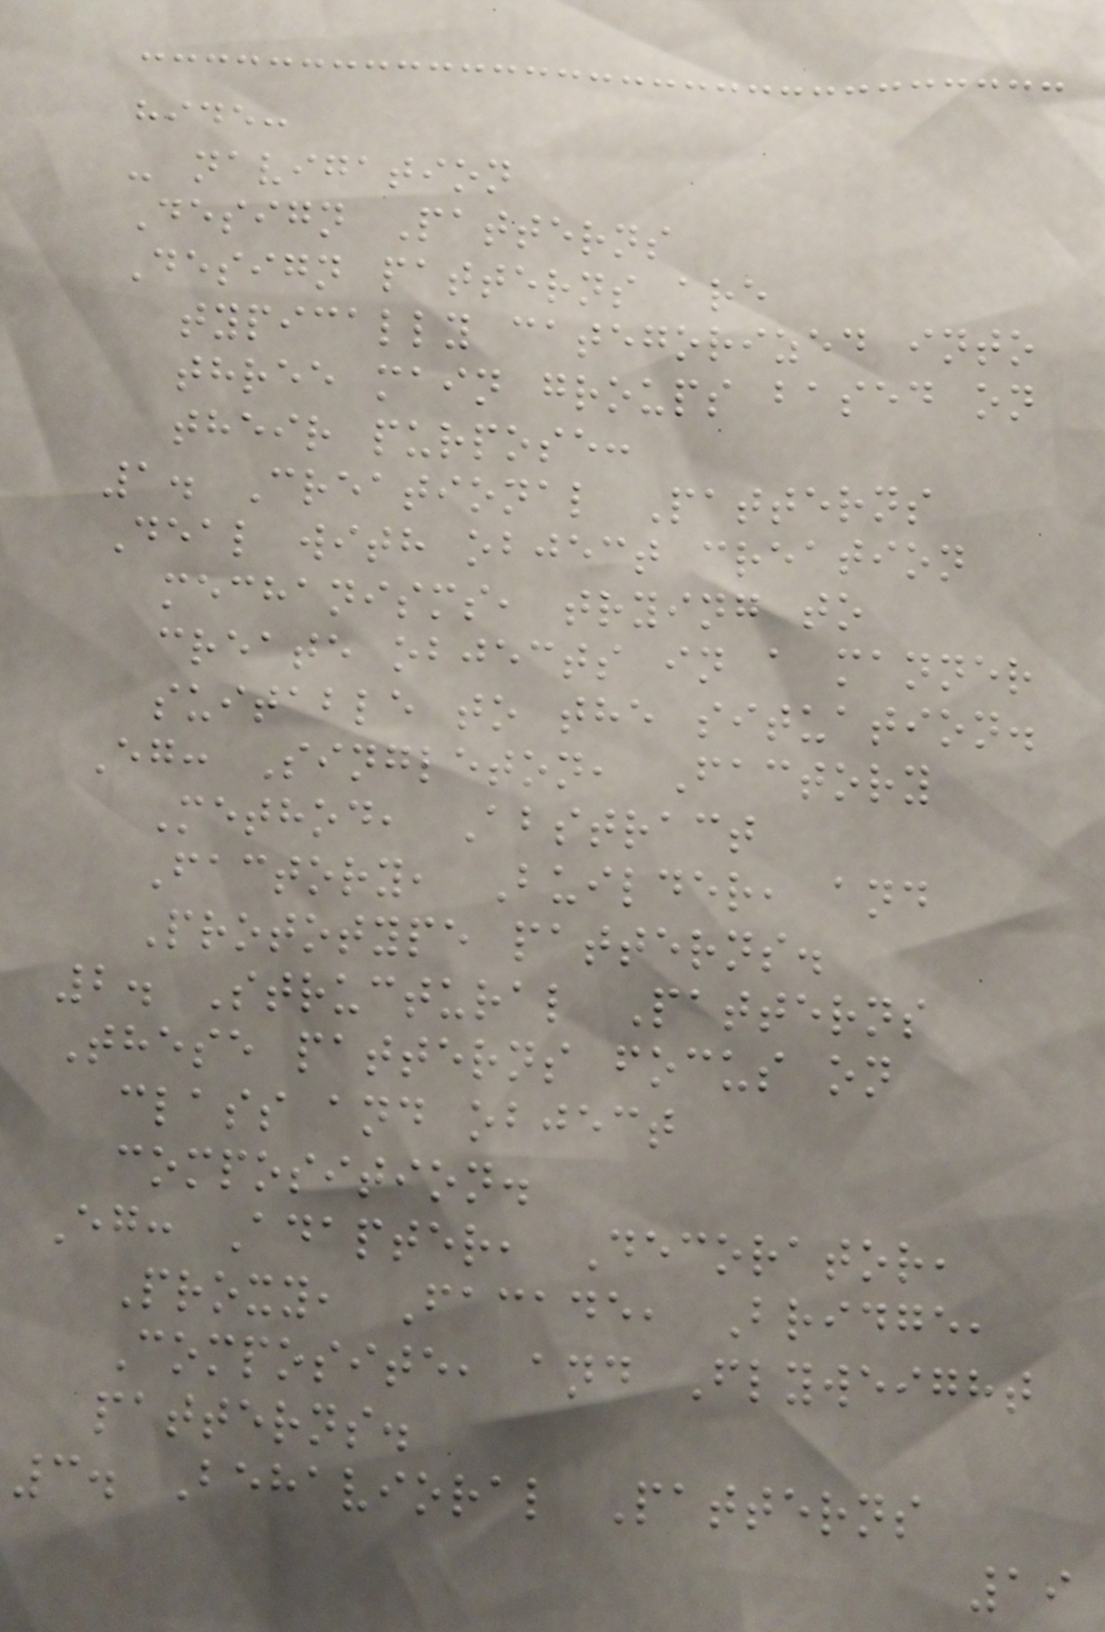hide:
- navigation
Design Patterns
Design patterns are
typically categorized into
three main groups based on
their purpose:
1. Creational Patterns
Deal with object creation
mechanisms, trying to
create objects in a manner
suitable to the situation.
Eg: Singleton, Factory
Method, Abstract
Factory, Builder, and
Prototype patterns.
2. Structural Patterns
These patterns focus on
class and object
composition.
Eg: Adapter, Decorator,
Proxy, Facade, Bridge,
Composite, and Flyweight
patterns.
3. Behavioral Patterns
19
